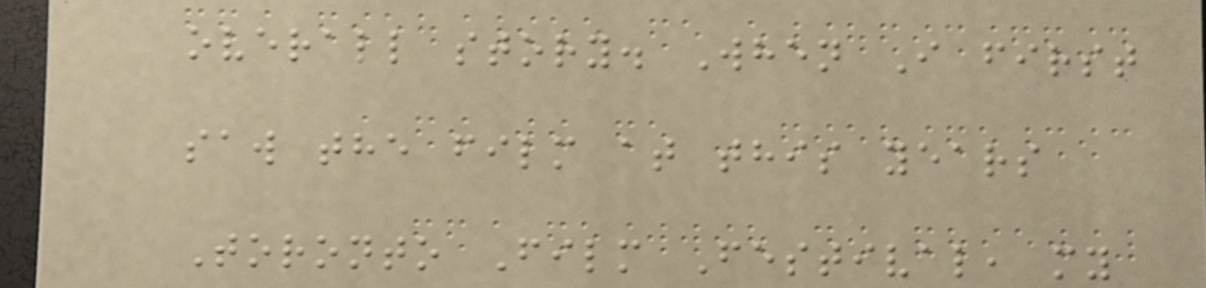overall story. When I first
saw the film at this years
Toronto Film Festival, my
